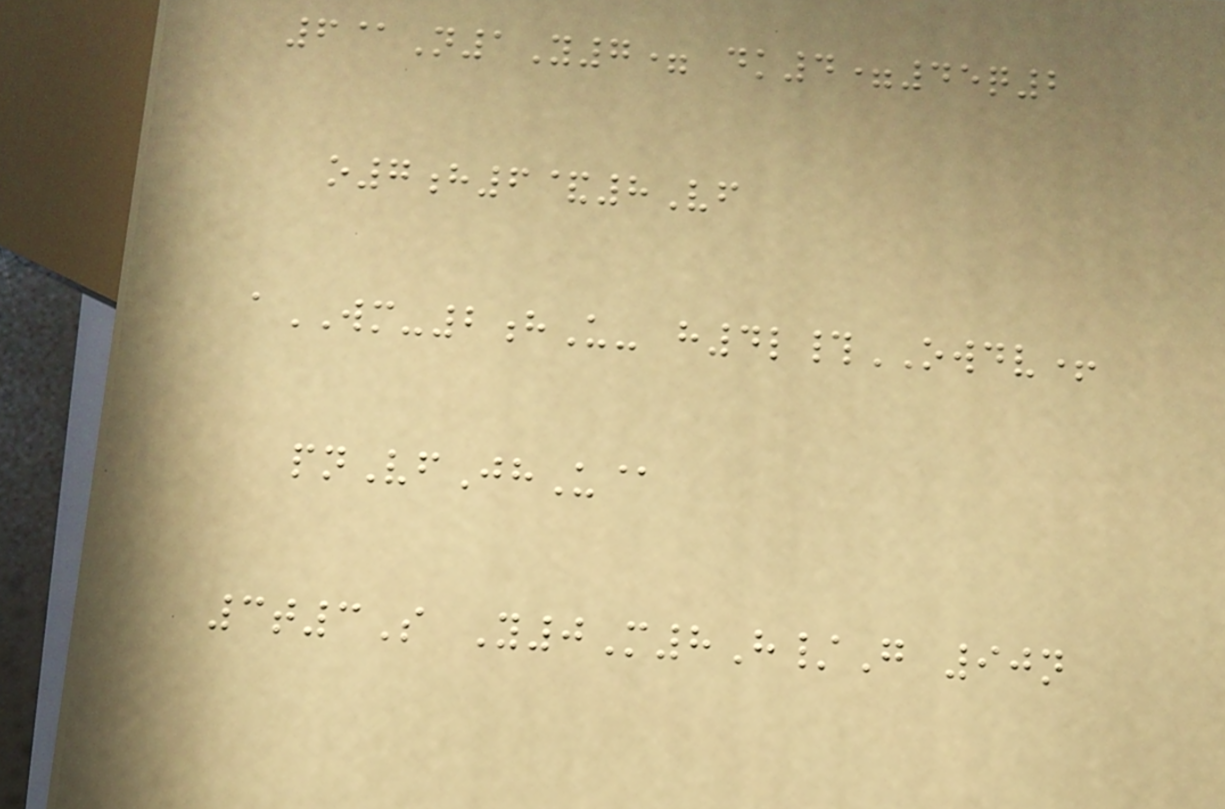6@N1Y7= dk4=45q2
o7h6&8Vf
aWM-2hU- h4l#OWDV+
pnVfJhU@
3t3S Y0M8H/G 90n
